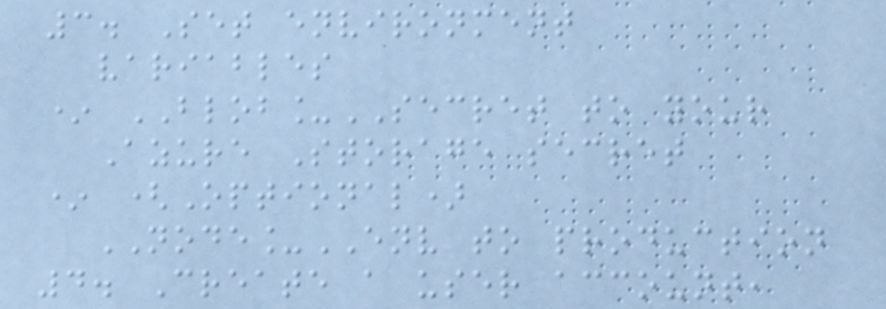3. Set environment
variables
* BLOB_SECRET to your
Azure Storage secret
* (Optional)
NODE_ENV to production
4. Create a user account,
